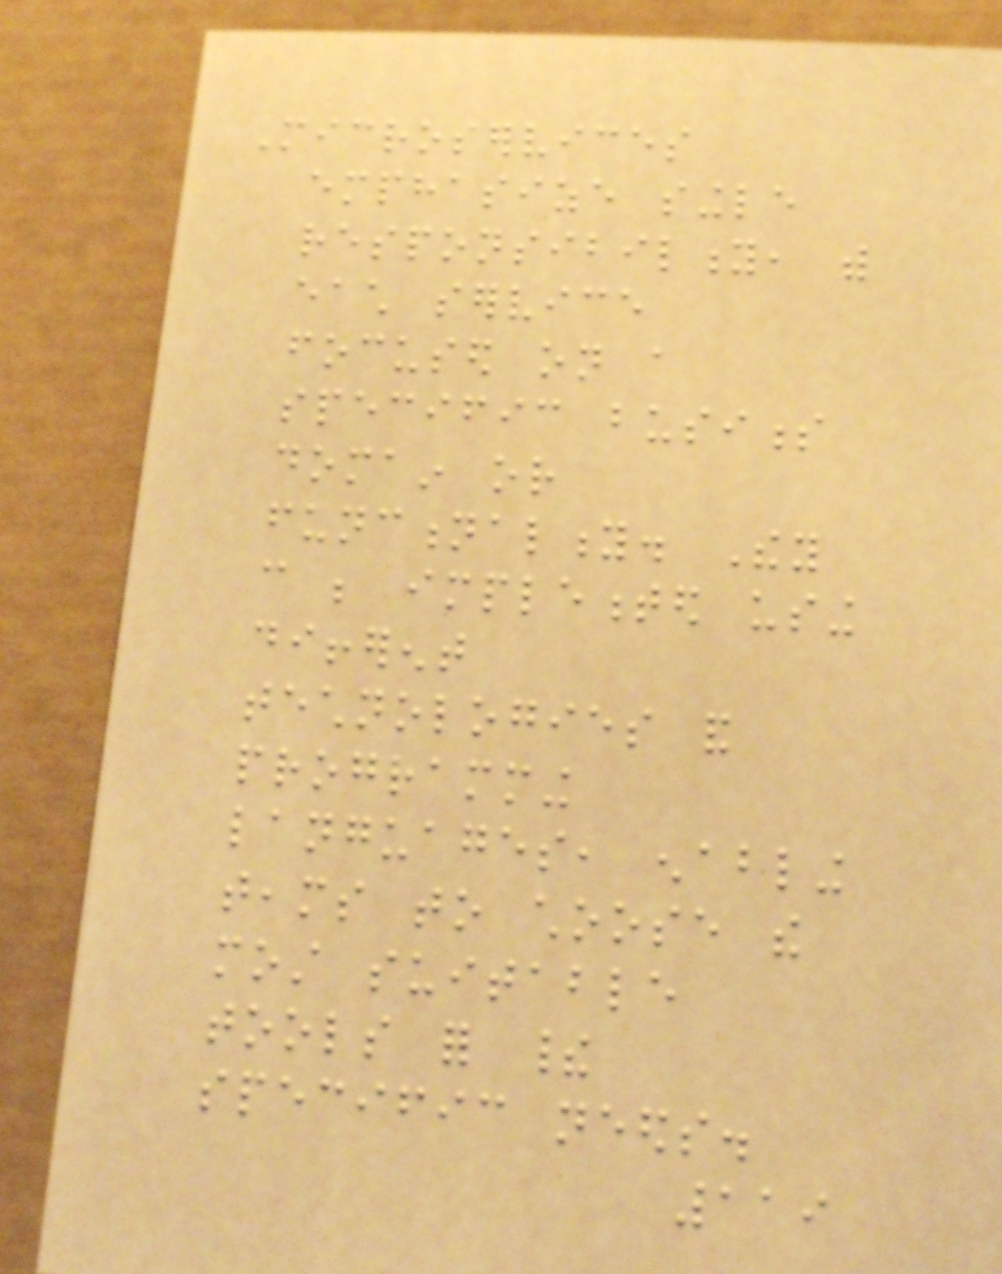Microservices
emphasize single
responsibility, with
each service
focused on a
specific business
domain or
functionality. They
can be implemented using
different
technologies and
programming
languages, enabling
teams to choose the
most suitable
tools for their
specific needs.
119
